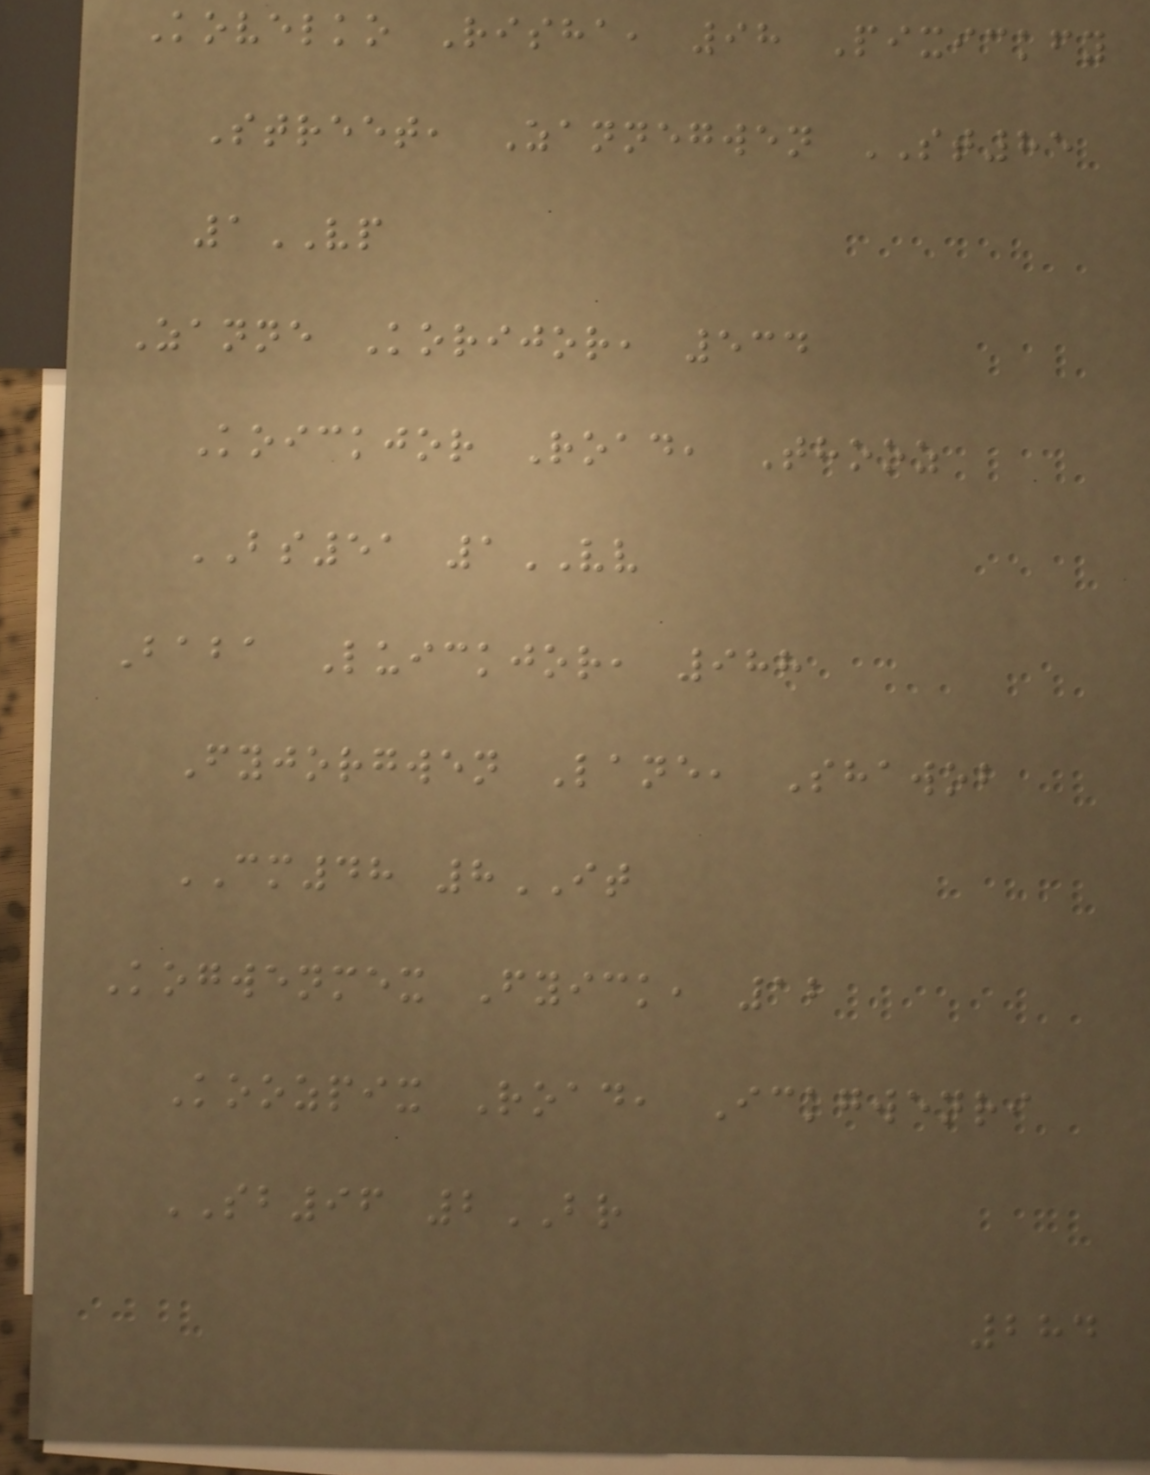Kovelko Risha, 98 Pixickfy
Street, Zannegwen ST85
1VP
Zanne Korijor, 534
Koickjor Road, Thooz
BS51 1VV
Baba Luickjor, 988
Fyjorgwen Lane, Shawob
CM48 8IT
Kogwenmex Fyick, 12
Koozpix Road, Ickgwenri
SB96 2BR
284
